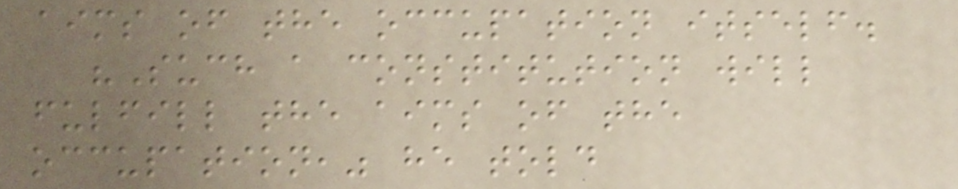aims of the occupation itself.
"Such a constitution will
fulfill the aims of the
occupation," he told
